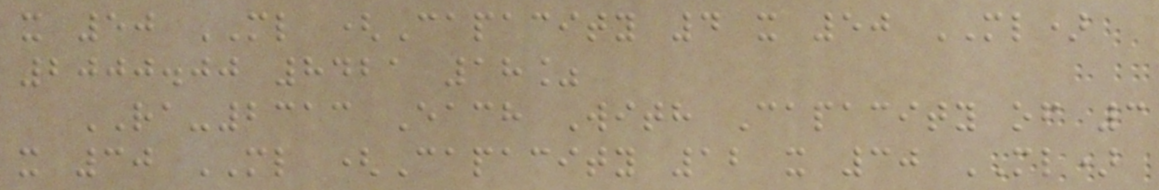x 50 ML (Capacity 4 x 50 ML)
2000.00 8421 18%
RA-2313 Each With Capacity of 3
x 30 ML (Capacity 12 x 30 ML)
